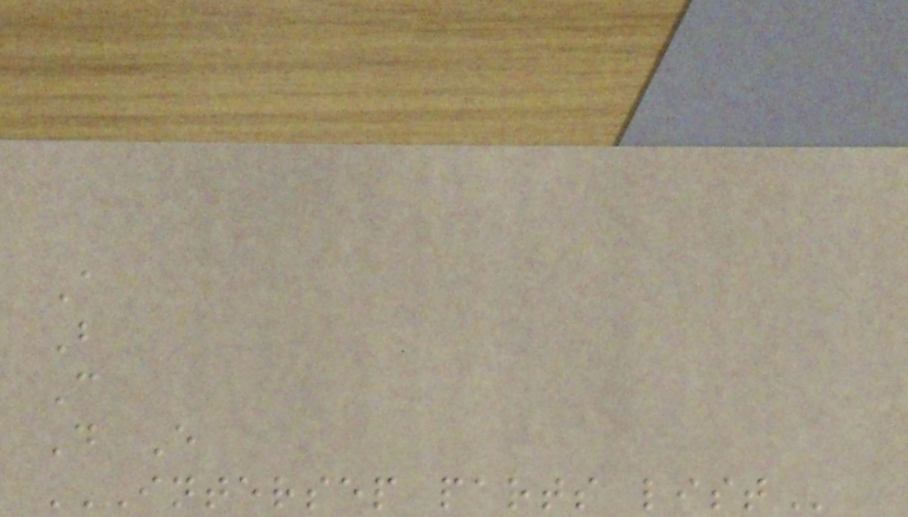A
B
C
D E
INTERSEP PARTS LIST
